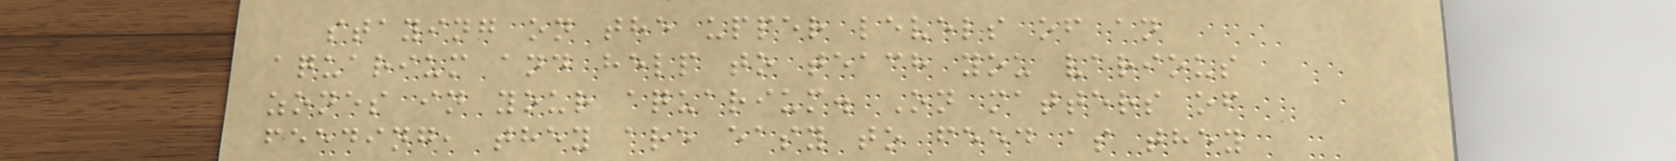staying on the upper levels of an
aquarium and help to teach you various
zones in your aquarium. On matters of
feeding, they are easy to feed as they
